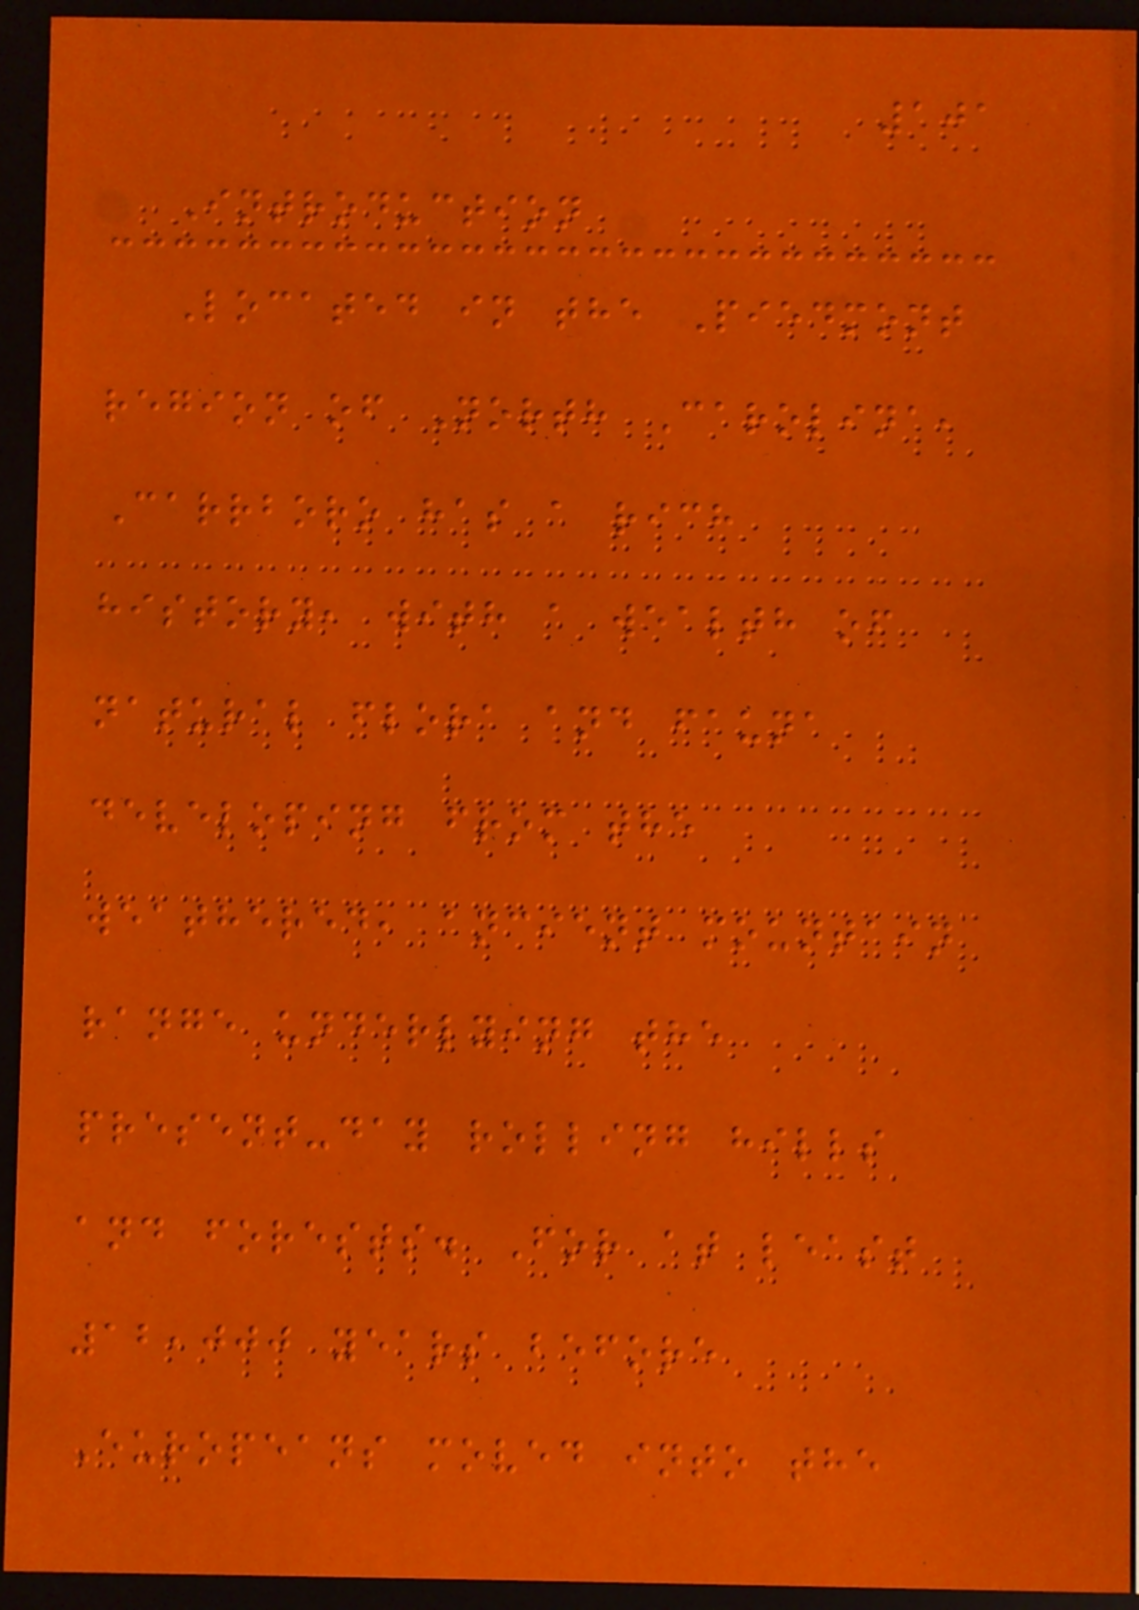101
Introduction
Located in the Piedmont
region of North Carolina,
Carrboro has a rich
history, with a wealth of
natural flora and fauna
developing from the
weathered, ancient mountain
range underlying the
present-day rolling hills
and forests. For at least
12,000 years before
Europeans moved into the
